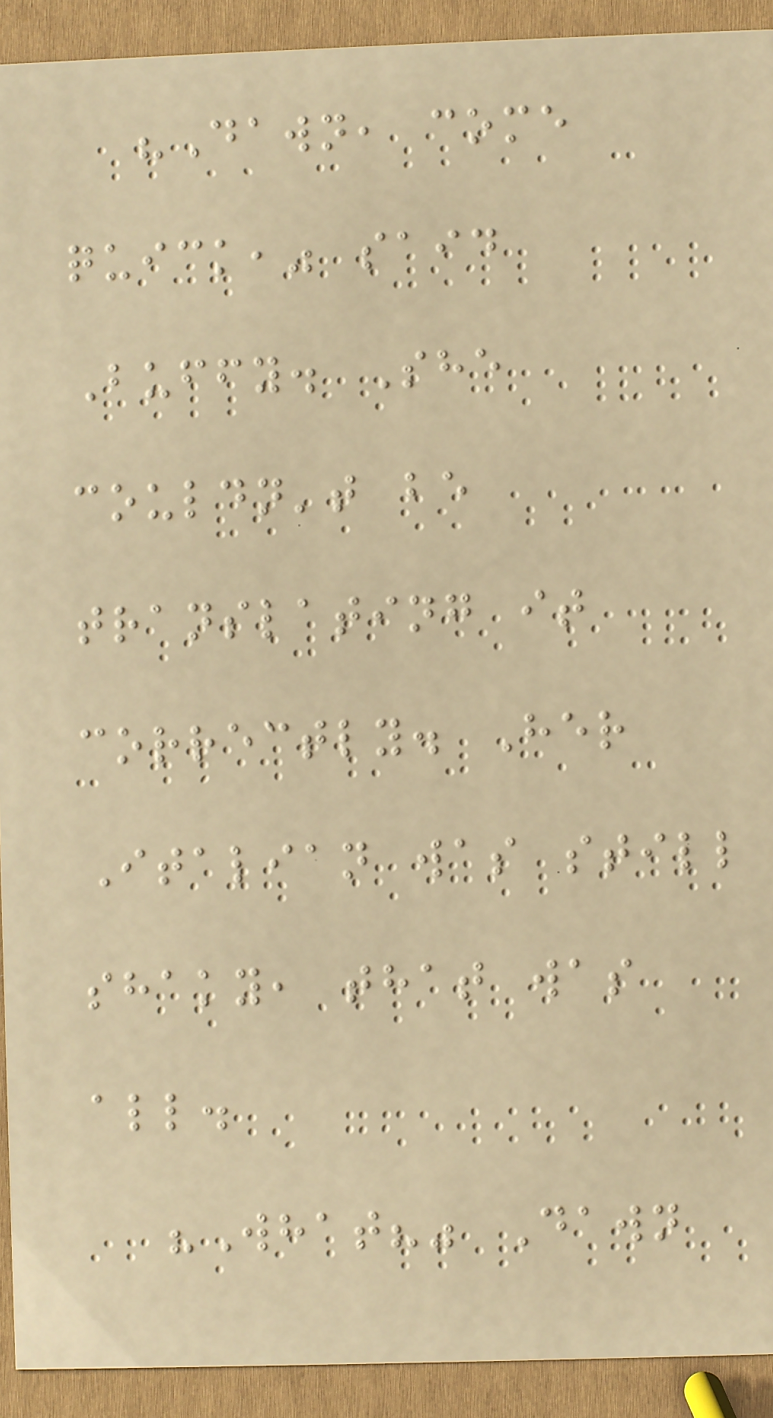"Dawn, come
quick," said
Buffy. She
couldn't be
translating it
correctly. Her
Italian was still
shaky, that was
all.
"What?" Dawn
